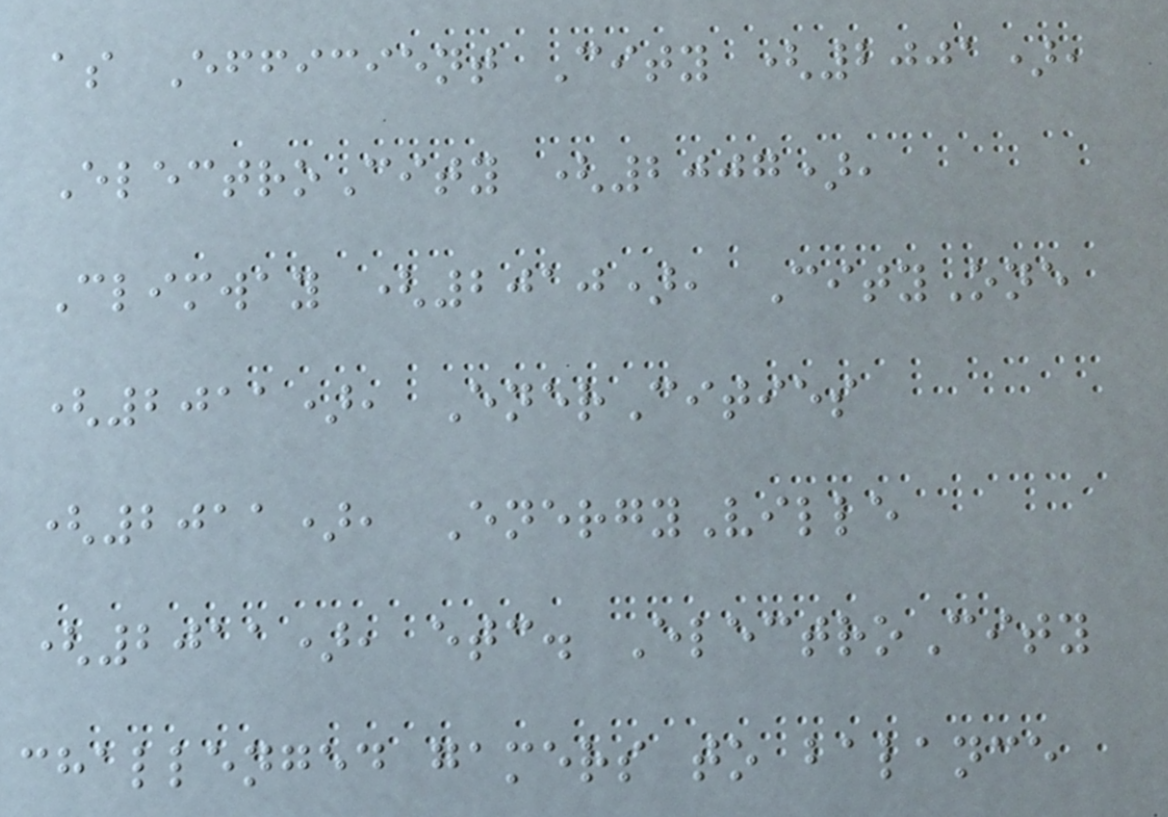as Efficient City (2001),
ElectroCity (2007),
Climway (2010), CityOne
(2011), EnerCities
(2011), EnergyVille
(2011), etc. ElectroCity
challenged gamers to balance
